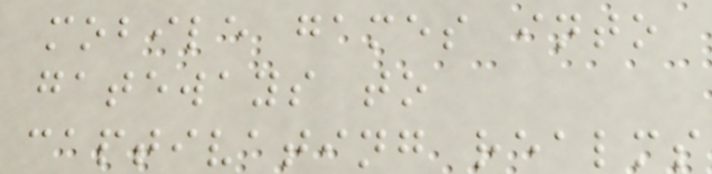mobile games into
gateways to
captivating realms
